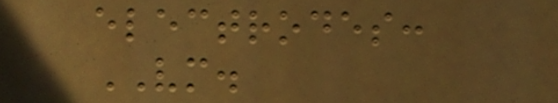electrodes:
VM.
